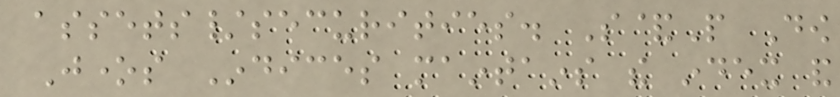assets/securities. S&P Dow
Jones Indices maintains the index and
